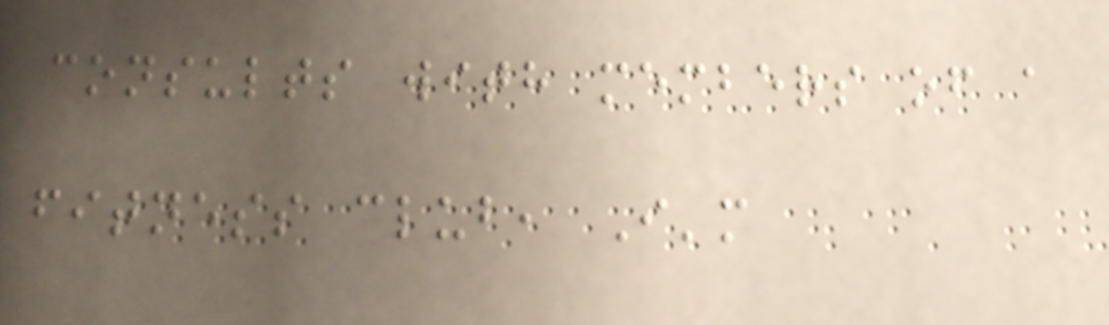consults with members of a
fitness club, I'm
